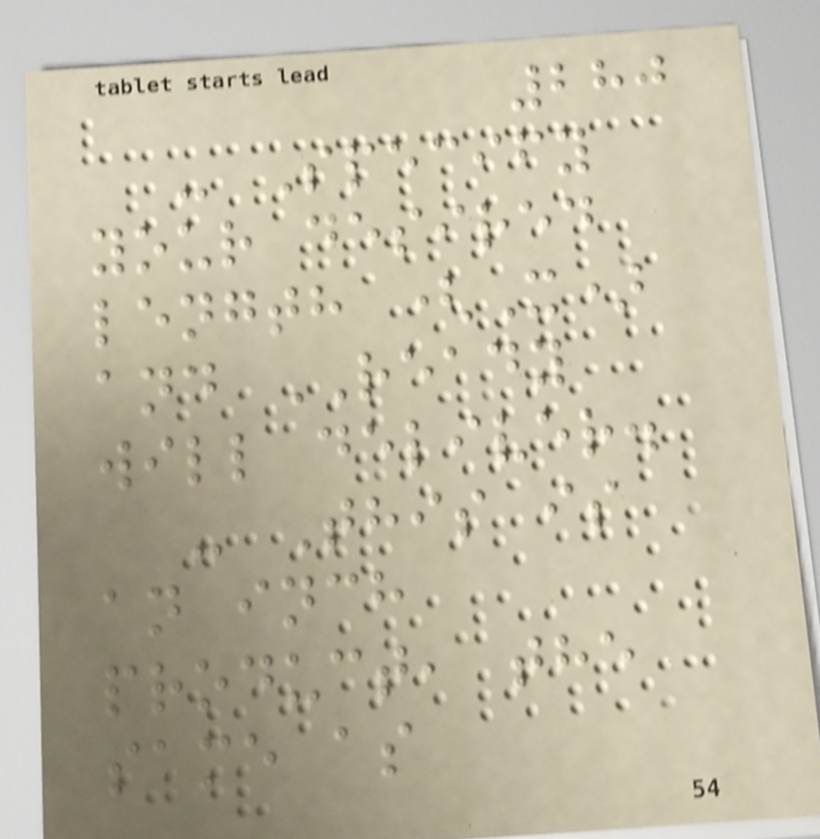280
- Specify
your desired
length (X)
and READY
will deliver.
- This is
an inch
product, the
same as
